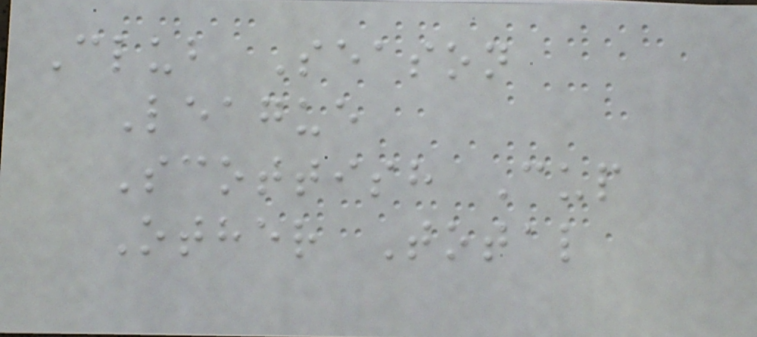Club Season
League
Scottish Cup
Other Total
